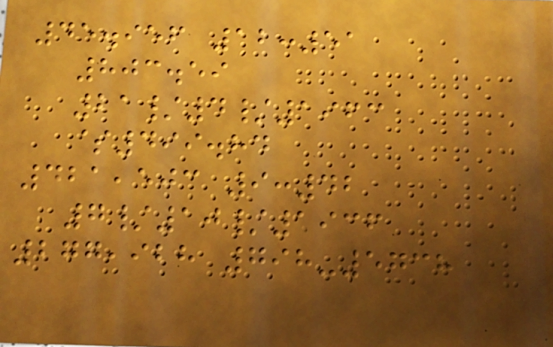45.956 12:51
803.59
21/4/1963
$499.84
421,503 9:42
7/10/1936
277,928 798-5738
